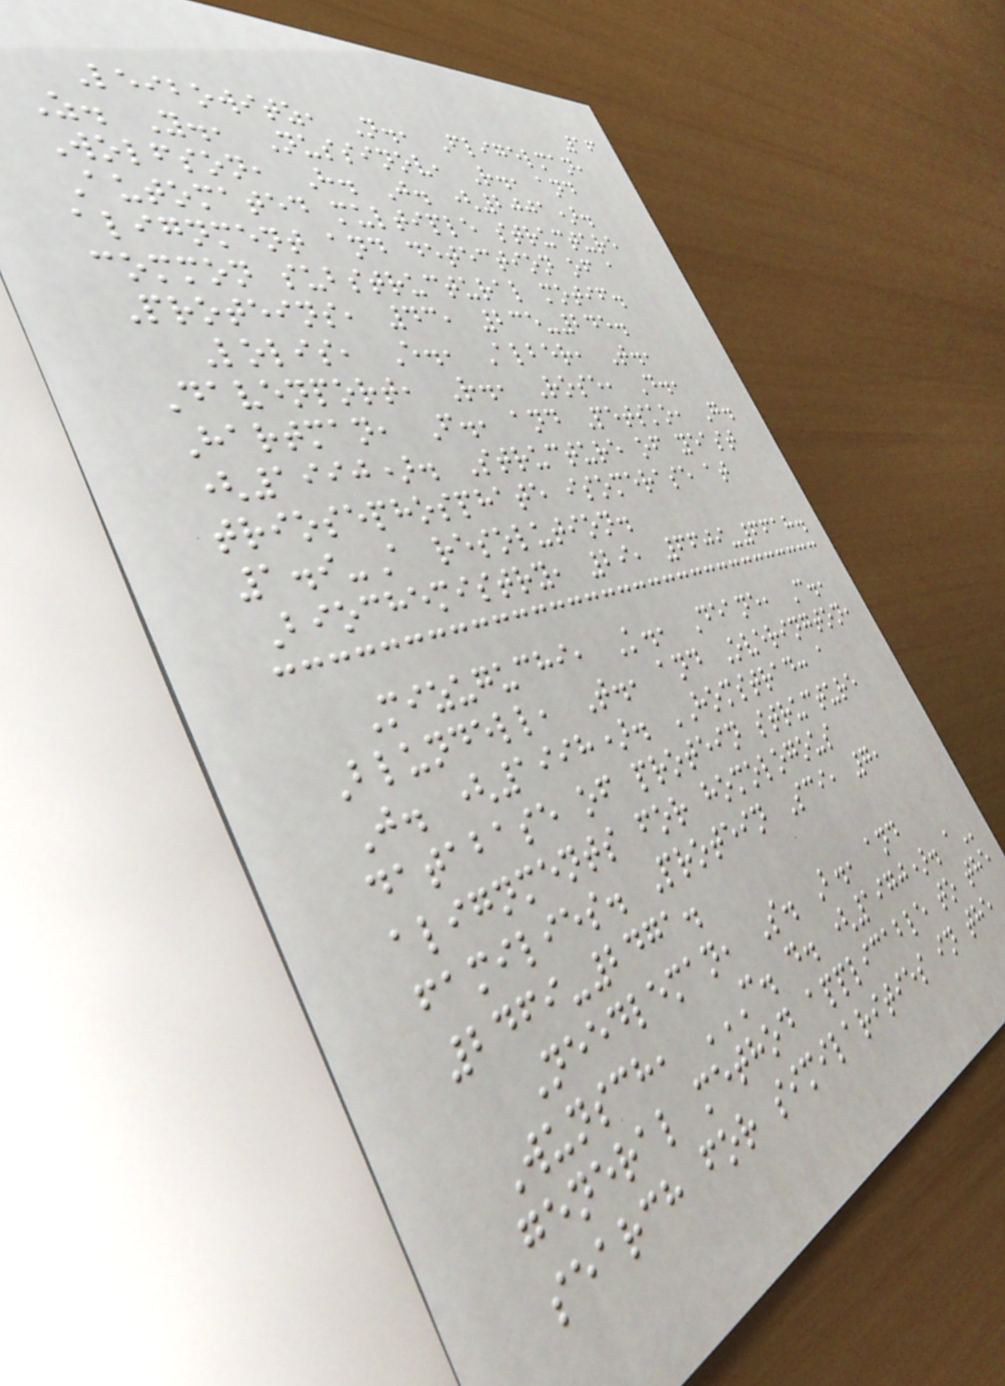16
Leibowitz, N., Fligelman,
Z. Y., Nussinov, R., and
Wolfson, H. J. (2001).
Automated multiple structure
alignment and detection of a
common substructural motif.
Proteins, 43, 235-245.
Lolis, E., Alber, T.,
Davenport, R., Rose, D.,
Hartman, F., and Petsko, G.
(1990). Structure of yeast
triosephosphate isomerase at
1.9-A resolution.
Biochemistry, 29, 6609-6618.
Mizuguchi, K., Deane, C.,
Blundell, T., and Overington,
J. (1998). HOMSTRAD: a
database of protein structure
alignments for homologous
families. Protein Sci, 7,
2469-2471.
Needleman, S. B., and
Wunsch, C. D. (1970). A
general method applicable to the
search for similarities in the
